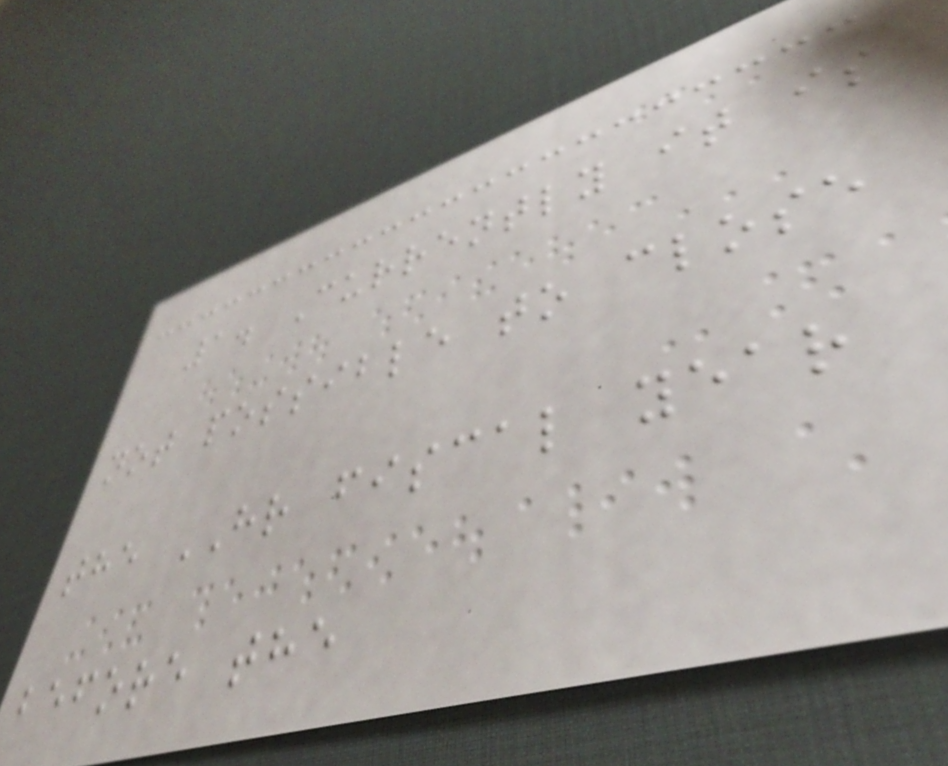1. Currently it is
not possible to close
the HR fiscal year
before the
